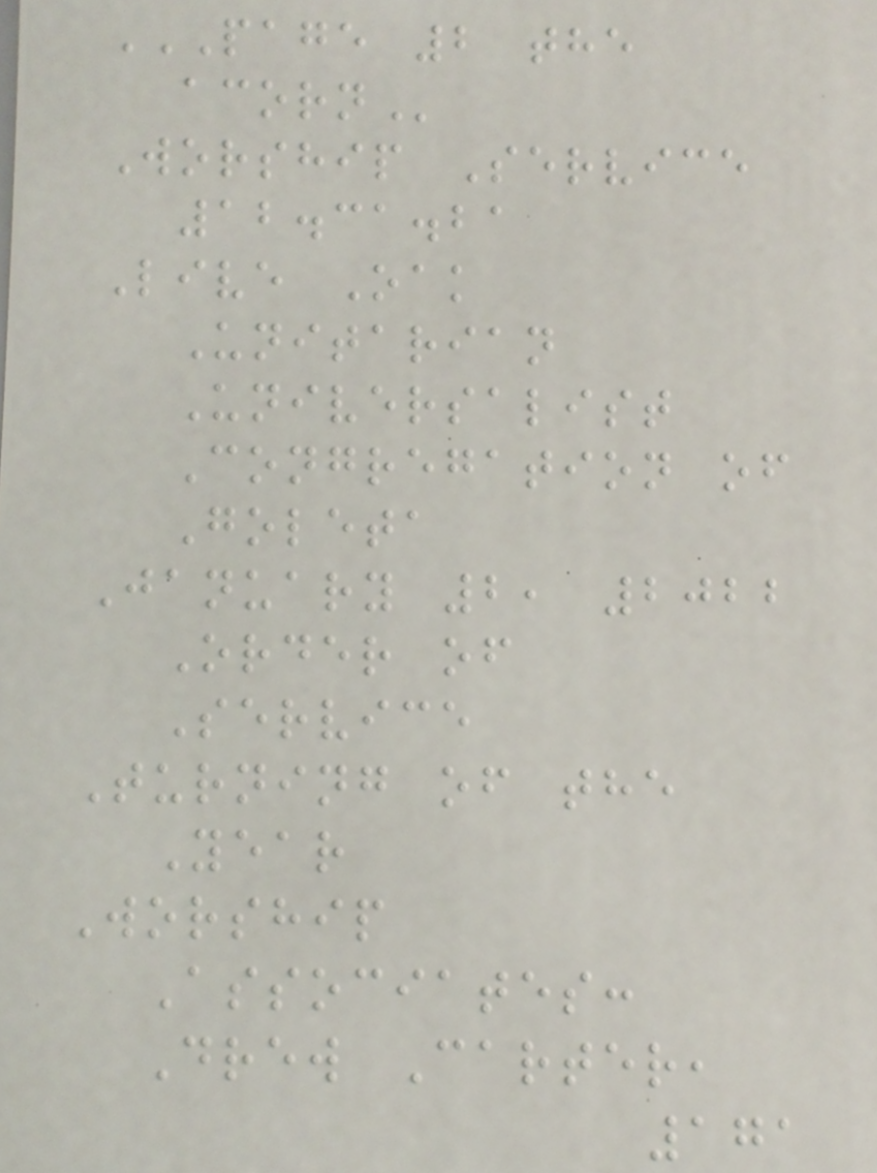PAGE 2 THE
ACORN
Worship Service
12.31.21
Live Oak
Unitarian
Universalist
Congregation of
Goleta
January 2, 2022
Order of
Service
Turning of the
Year
Worship
Associates:
Drew Carter,
171
